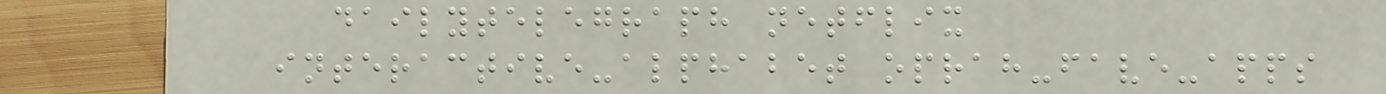dailytelegraph netflix
interactive-alphabet oprah-fave-apps
